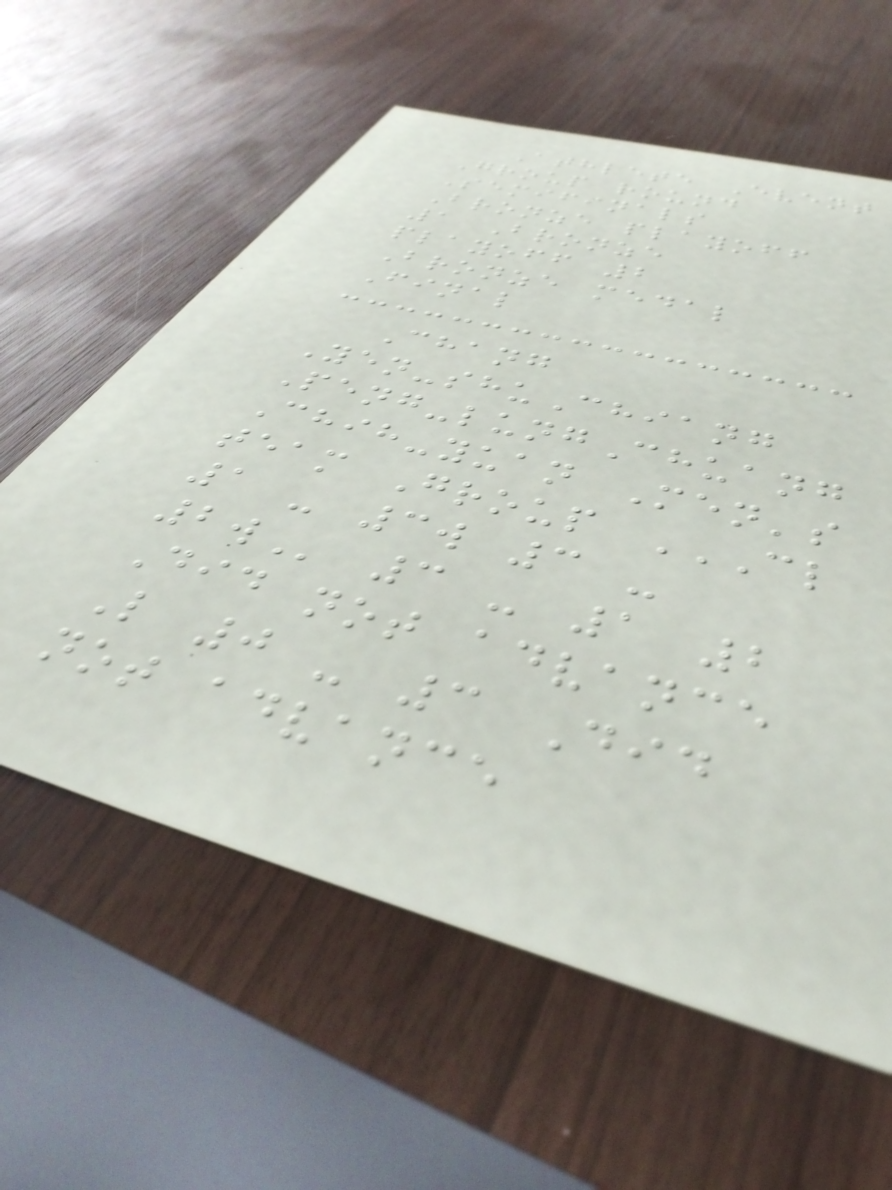Athlete Event
Group round
Semifinals
Bronze playoff
1 Bronze
playoff 2
Bronze medal
Final
Chang
Yen-shuChiang
Peng-lungChuang
Chih-yuan Men's
team Group CL
1 - 3W 3 -
2W 3 - 1 2
Did not advance
L 0 - 3 Did
not advance
